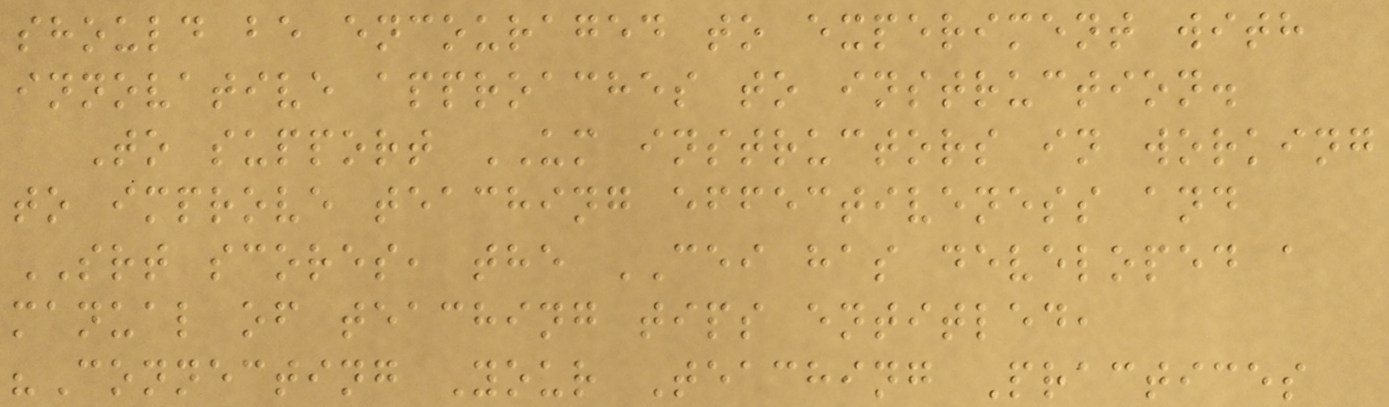should be encouraged to experiment with
innovative approaches to instruction.
To support UM instructors in working
to improve teaching effectiveness and
SRT scores, the CEI has developed a
manual of teaching tips entitled,
"Connecting Your Teaching Practices
